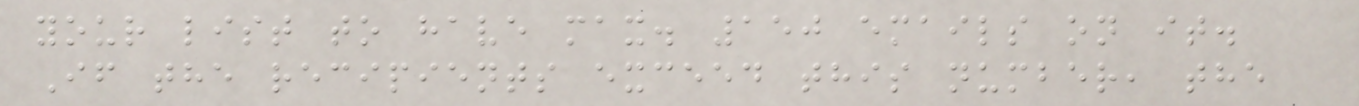your list to have max. 150 emails on it.
If the recipients exceed this number, the
